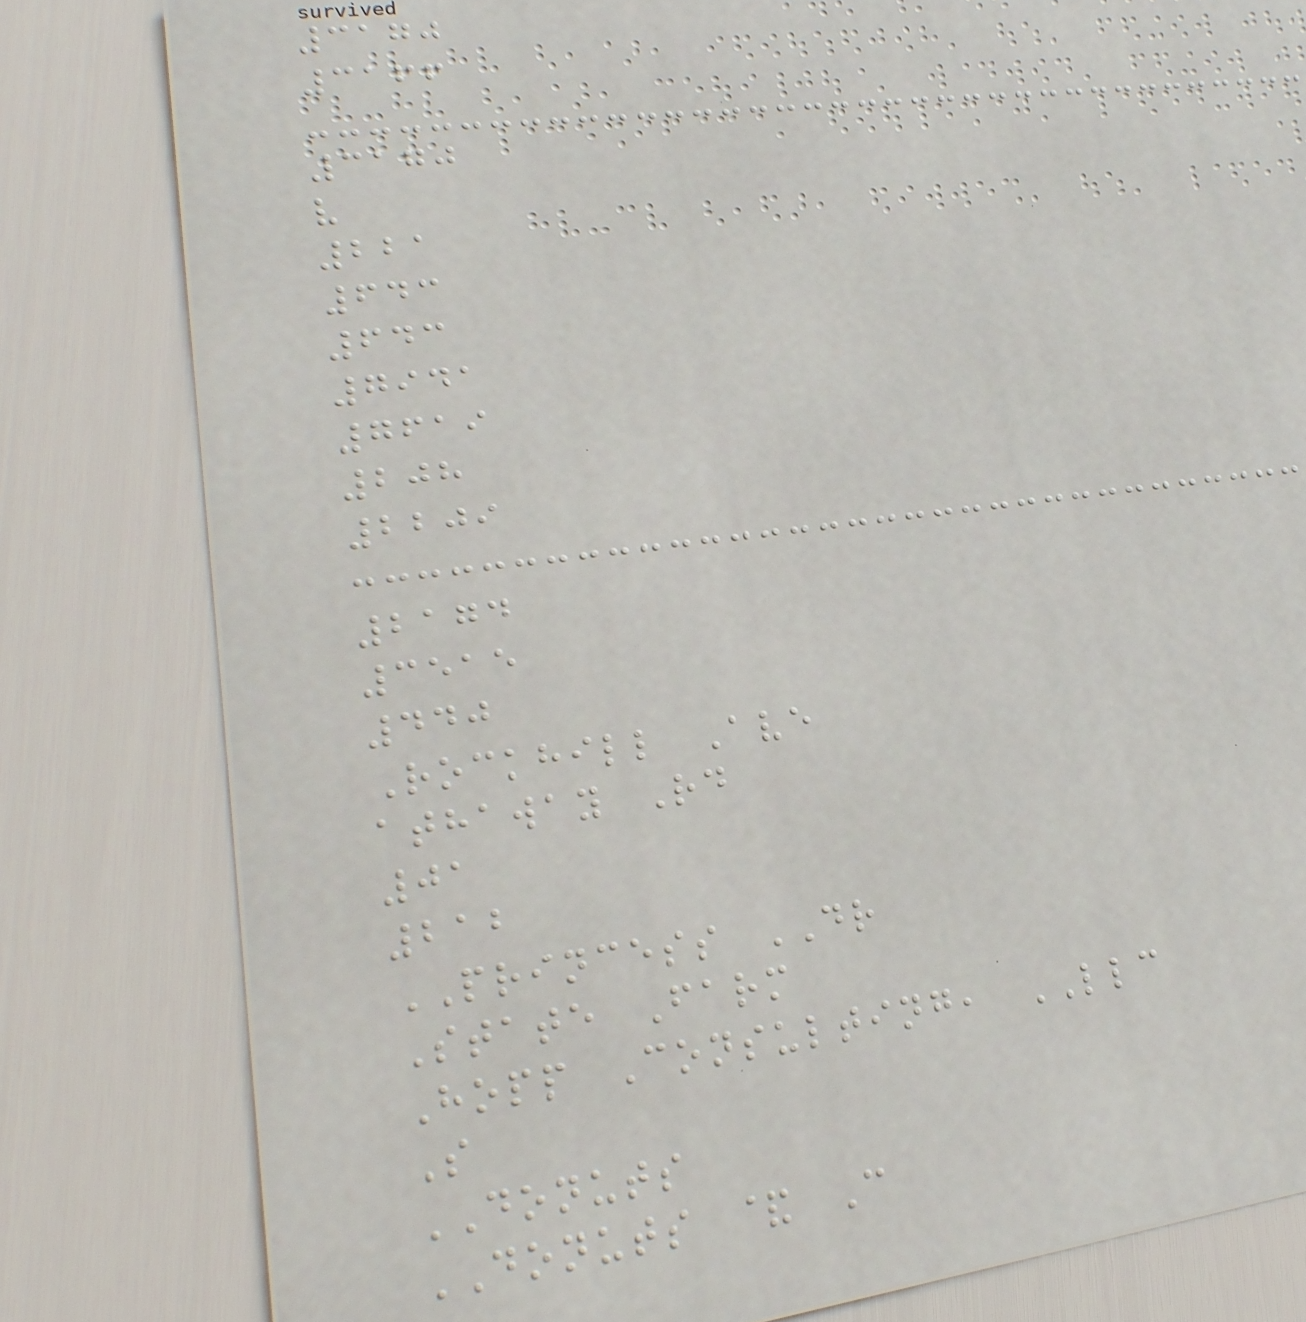3170
3166
3170
v
221
643
643
7941
7619
208
2209
2174
3515
440
Rockhill Ave
athaway Rd
01
212
PRINCESS DR
State Farm
Hopp Consulting, LLC
S
DONUTS
DONUTS & C
